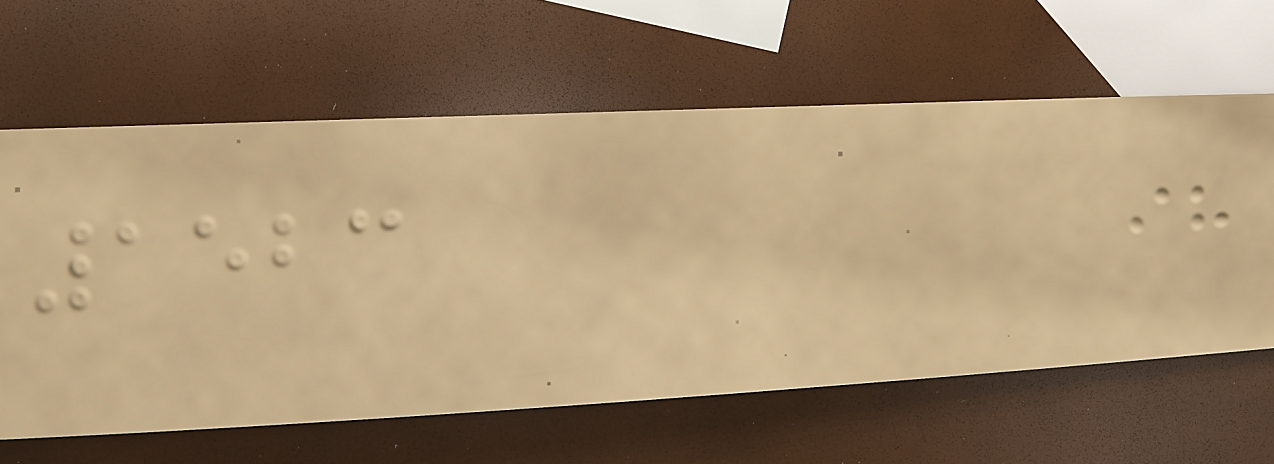1523
